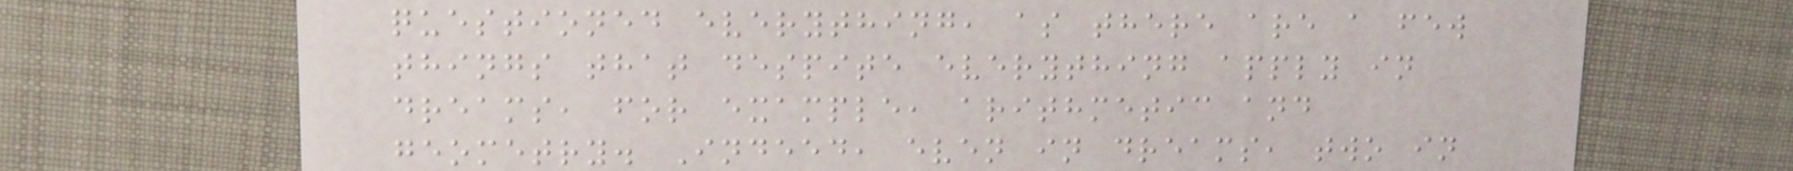questioned everything, as there are a few
things that despite everything apply in
dreams, for example, arithmetic and
geometry. Indeed, even in dreams, two in
